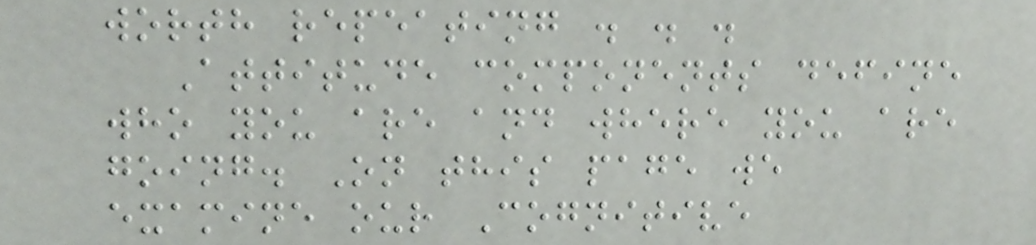worth repeating . . .
Attitude components define
who you are and where you are
going. On this page we
examine our Cognitive
